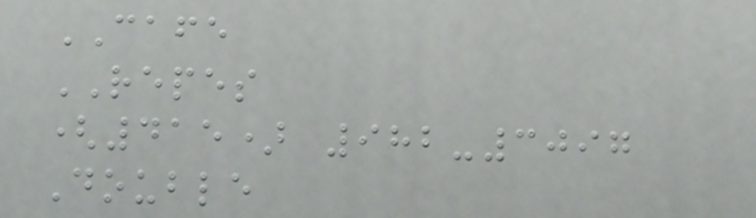CAFE
REPES
(415) 982-3097
Double
